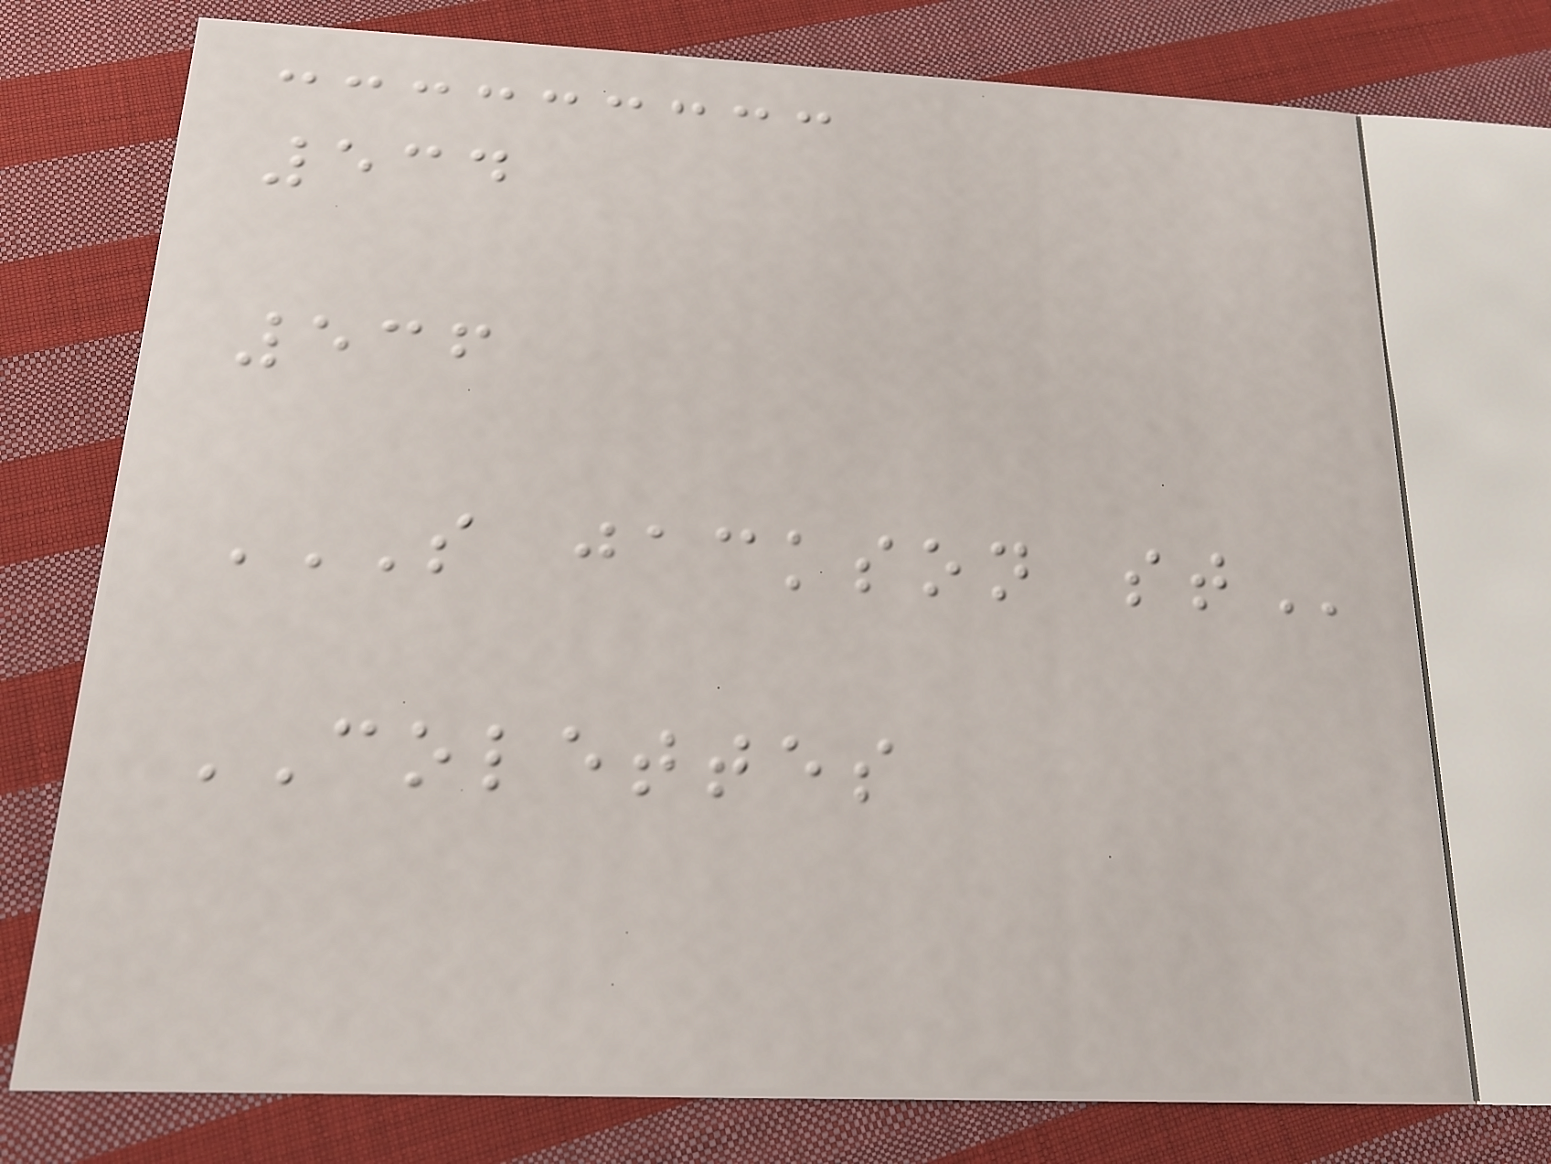534
536
S JACKSON ST
COLETTES
